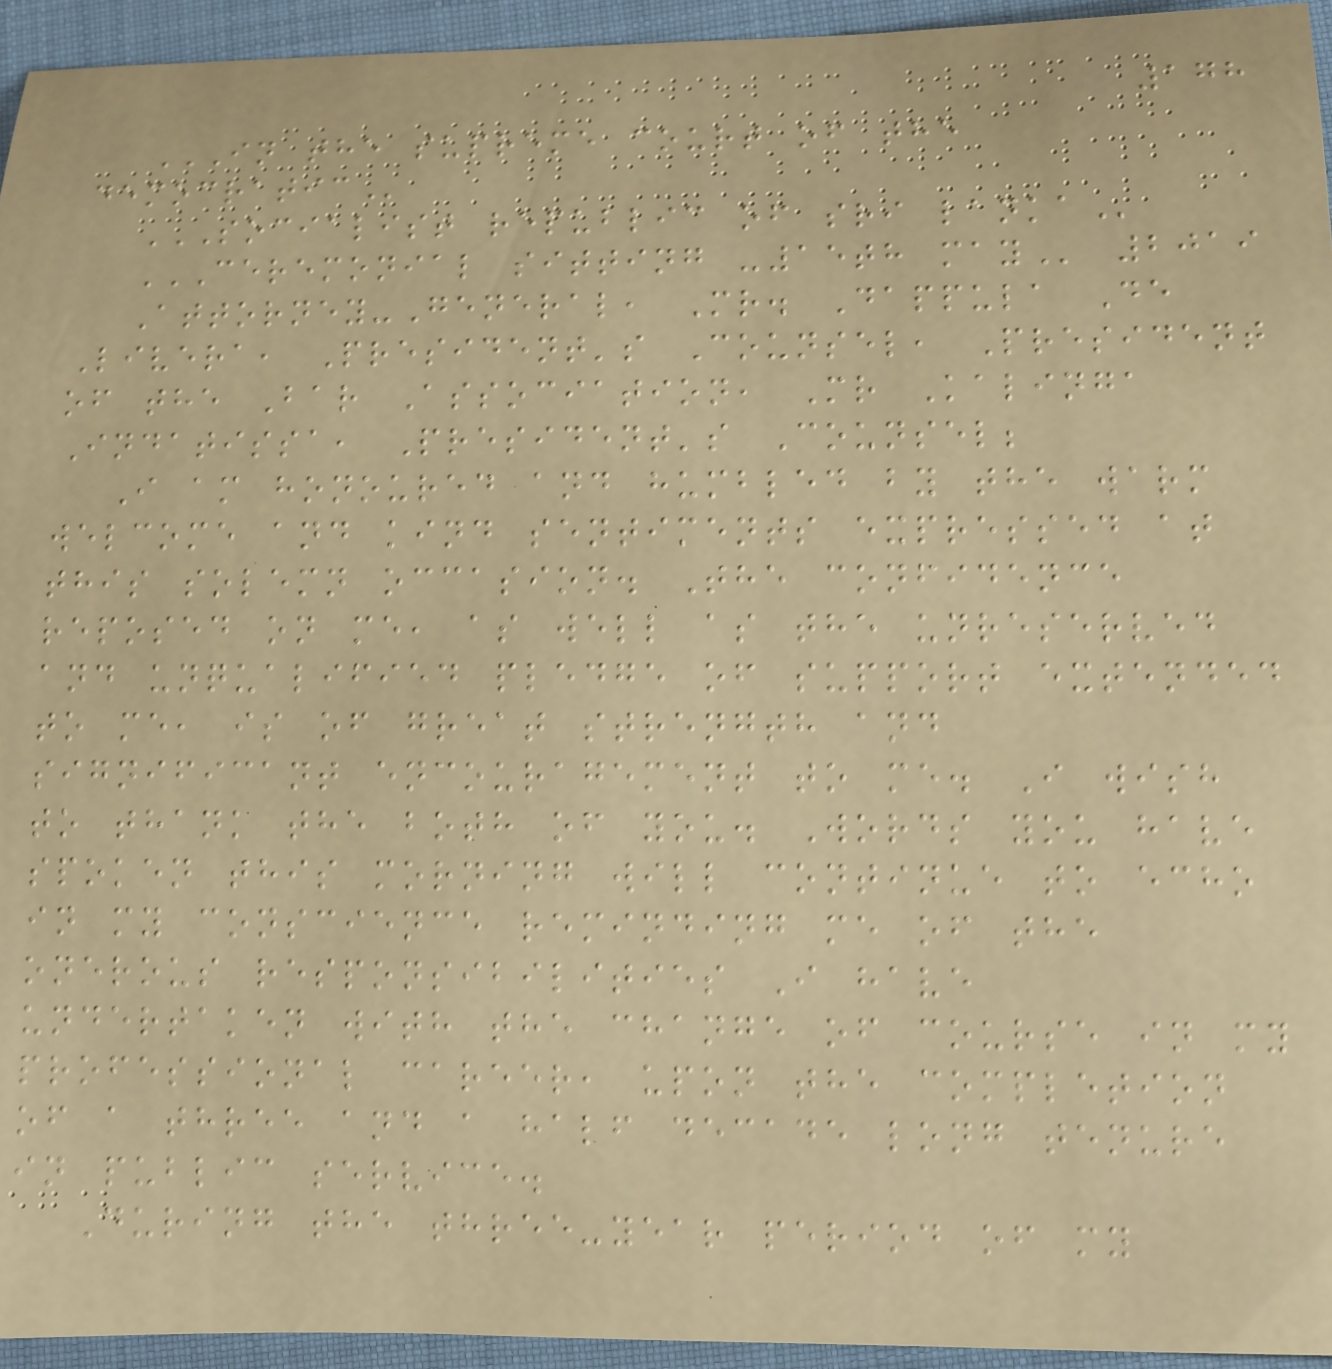178
IN THE SUPREME COURT OF THE
DEMOCRATIC
SOCIALIST REPUBLIC OF SRI LANKA
CEREMONIAL SITTING -15TH MAY 2019
Attorney-General, Mr. Dappula De
Livera, President's Counsel, President
of the Bar Association, Mr Kalinga
Indatissa, President's Counsel;
I am honoured and humbled by the warm
welcome and kind sentiments expressed at
this solemn occasion. The confidence
reposed on me, as well as the unreserved
and unqualified pledge of support extended
to me, is of great strength and
significant encouragement to me. I wish
to thank the both of you. Words you have
spoken this morning will continue to echo
in my conscience reminding me of the
onerous responsibilities I have
undertaken with the change of course in my
professional career, upon the completion
of a three and a half decade long tenure
in public service.
During the three-year period of my
